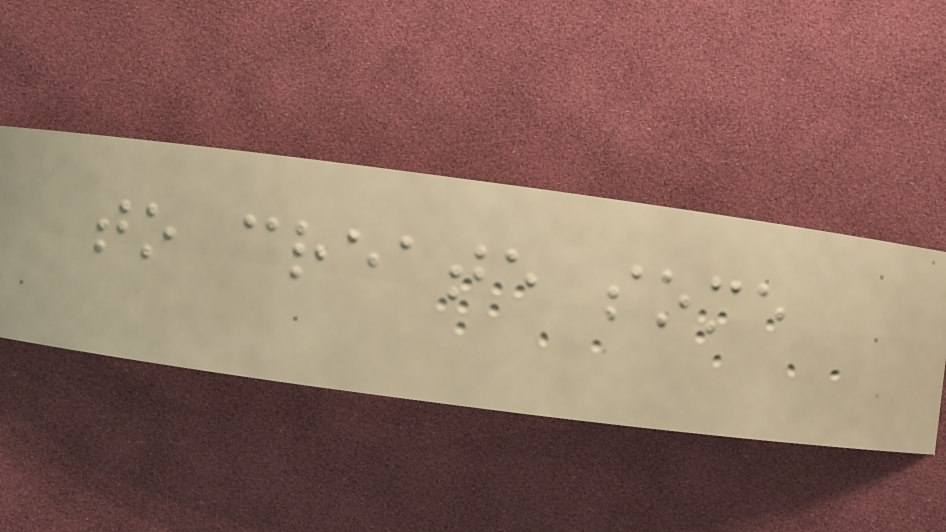to create some
